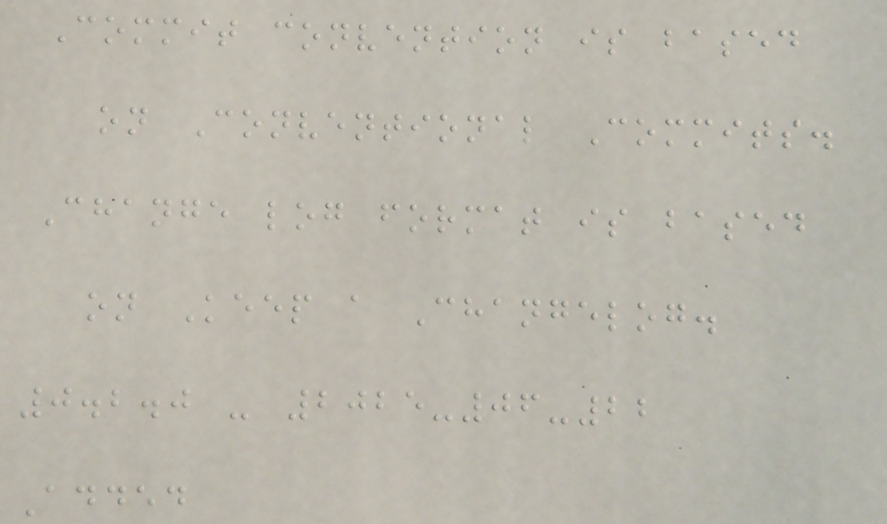Commit convention is based
on Conventional Commits.
Change log format is based
on Keep a Changelog.
0.2.0 - 2025-06-22
Added
